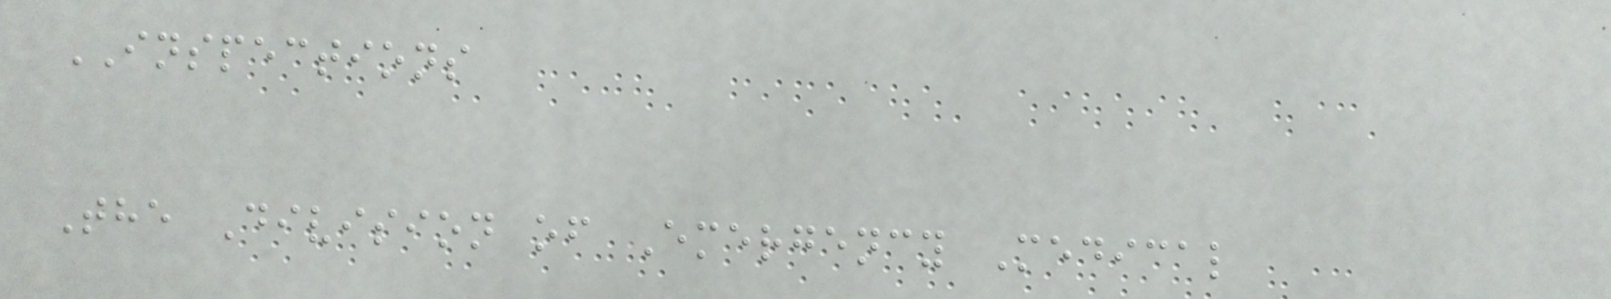INSPECTIONS
The Division of Emergency Medical
